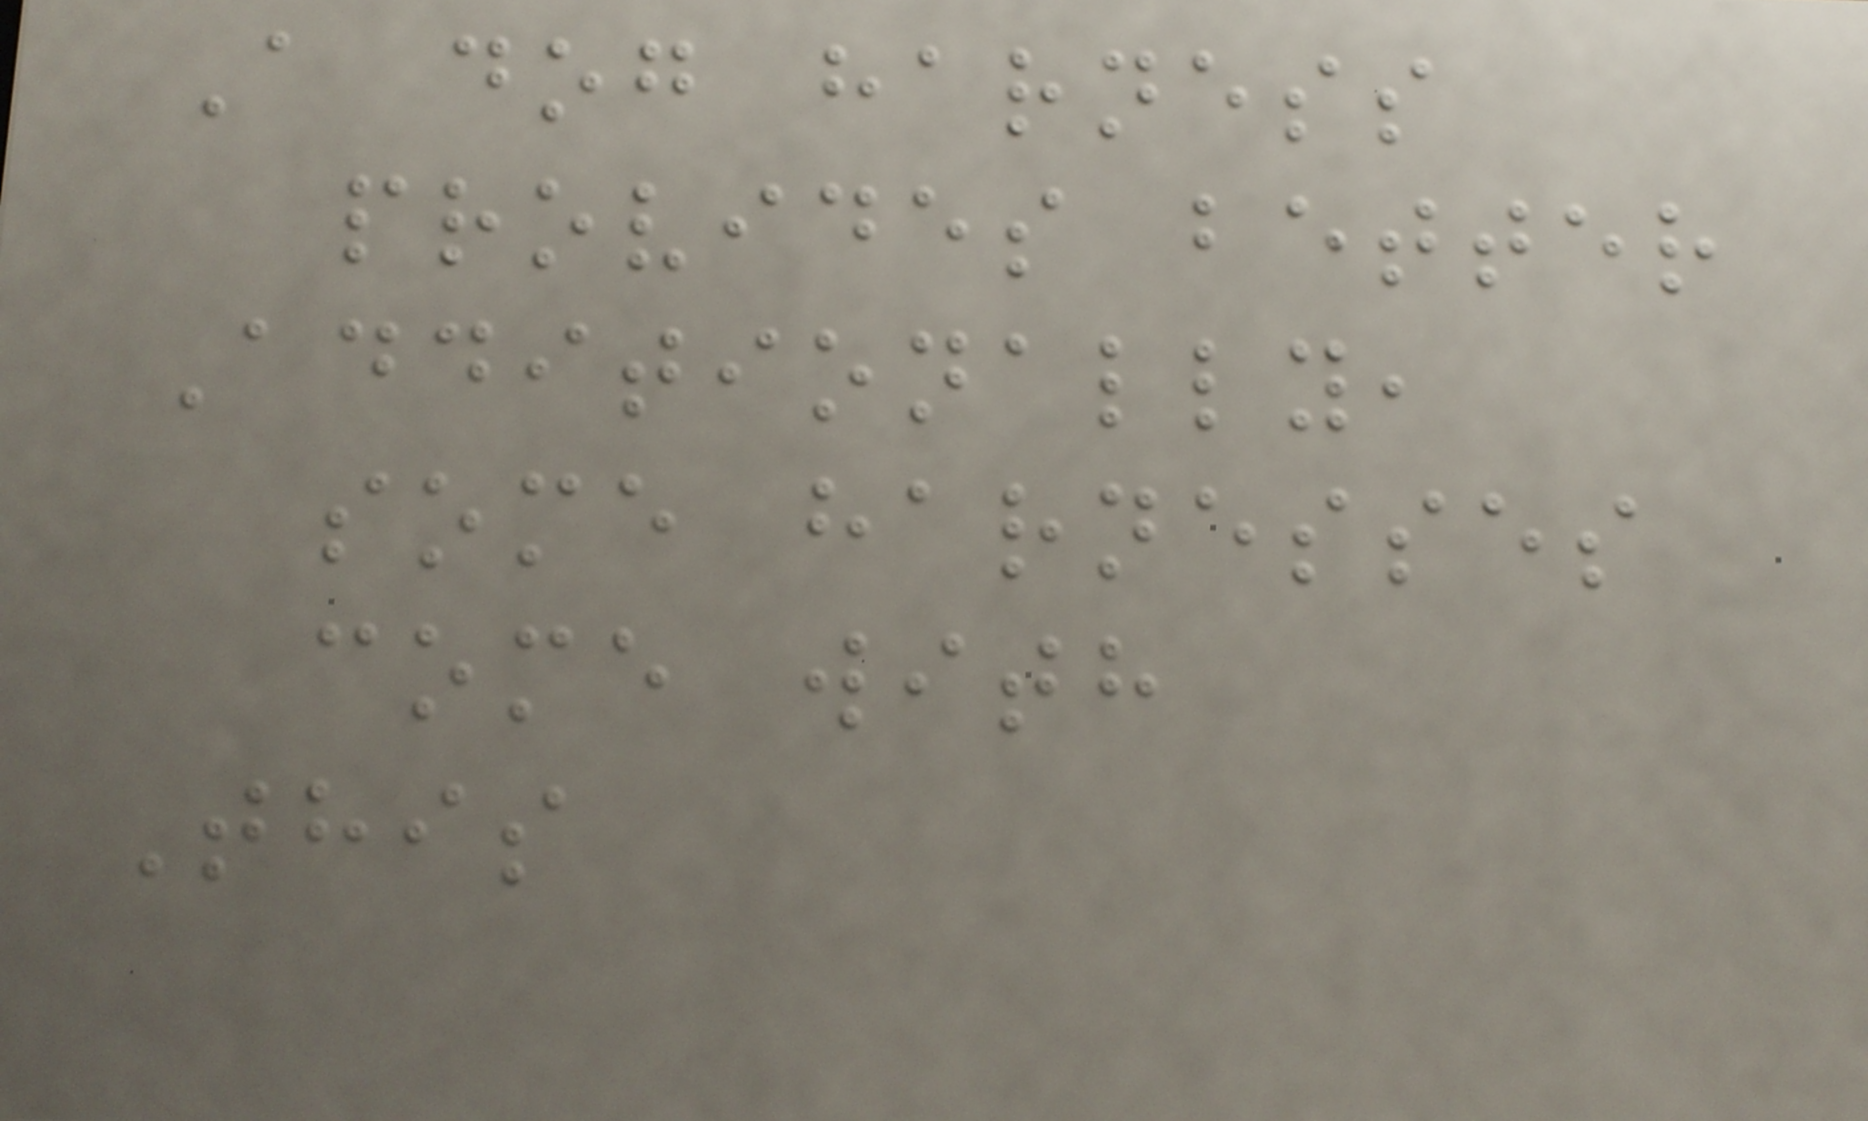A dog harness
provides better
Additionally,
some harnesses
come with
This
